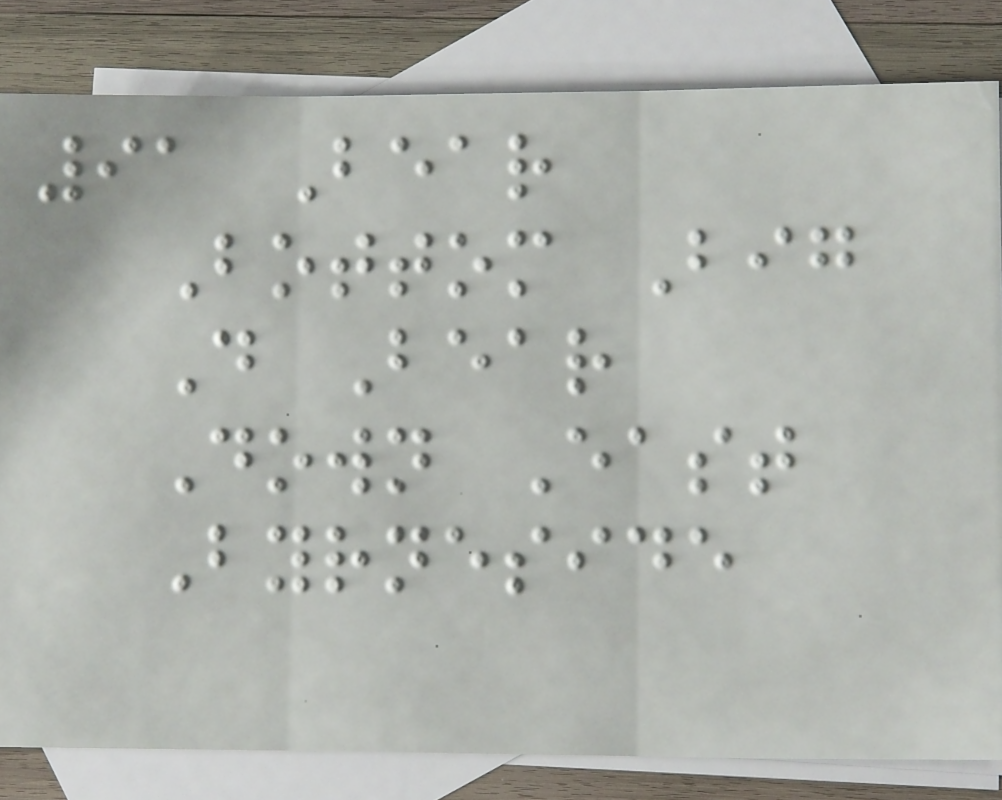91 Bear
Bottom Big
D Bear
Down East
Byrneside
